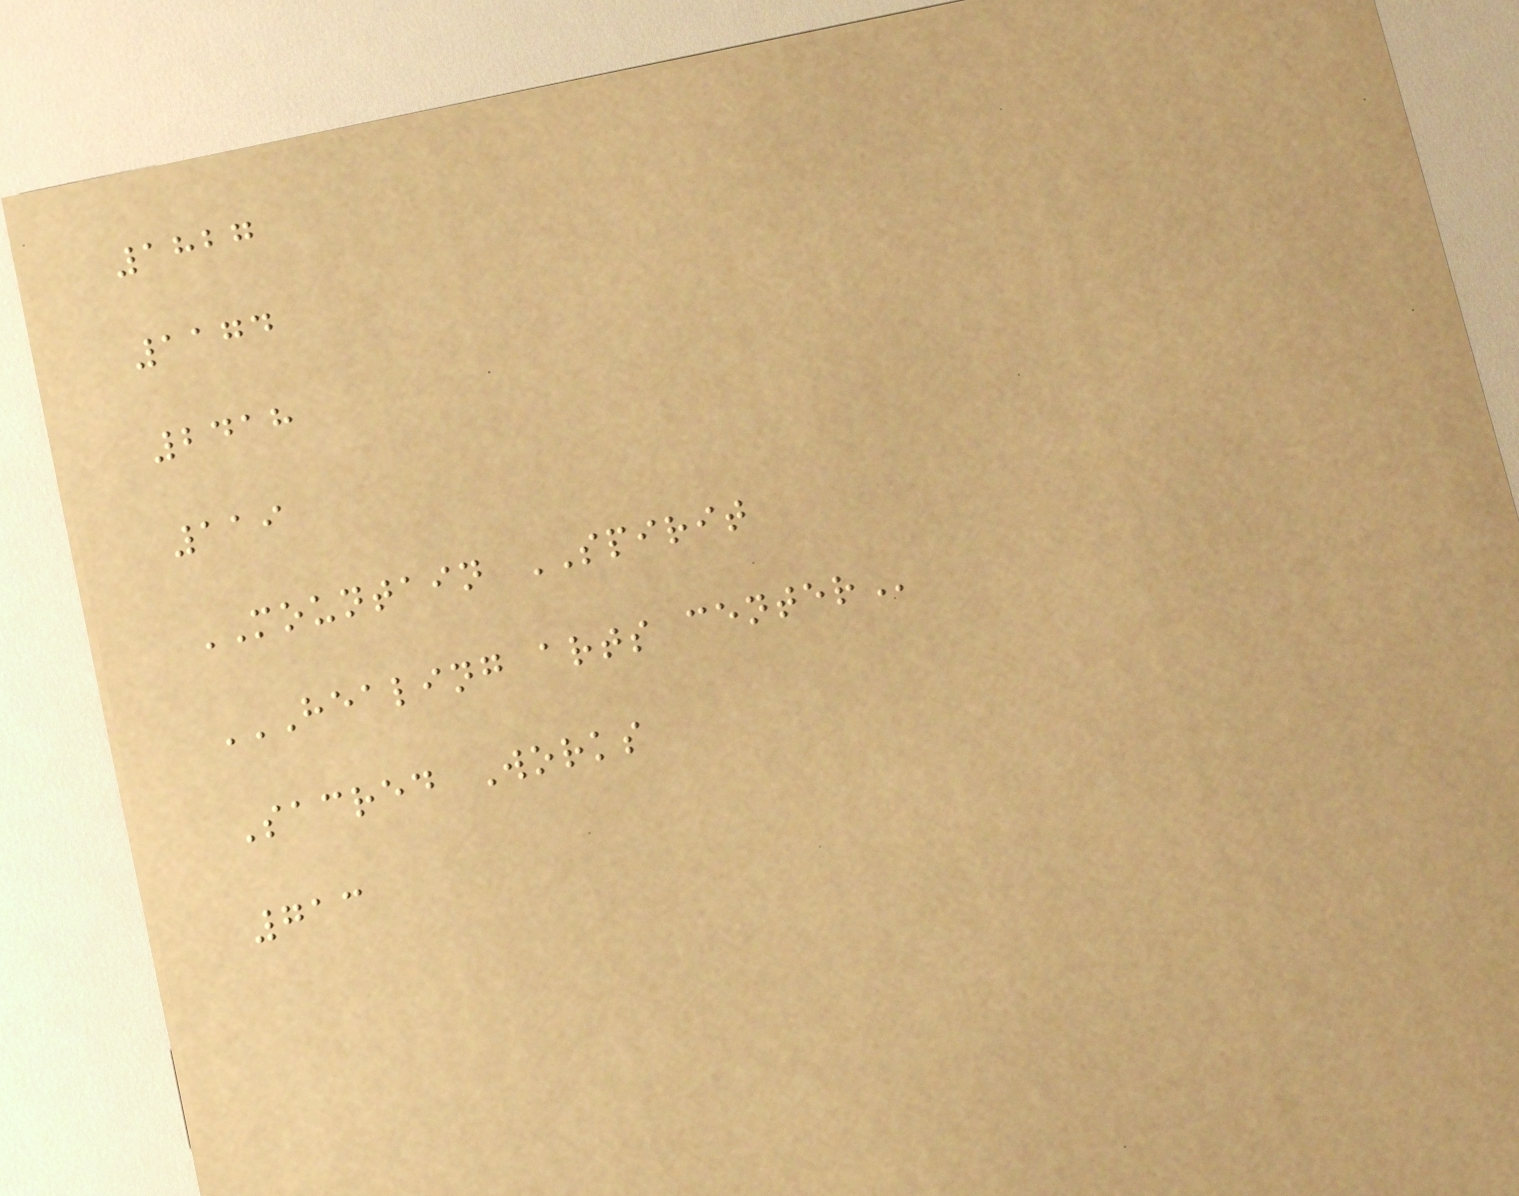1827
1174
2418
119
MOUNTAIN SPIRIT
HEALING ARTS CENTER
Sacred Works
713
